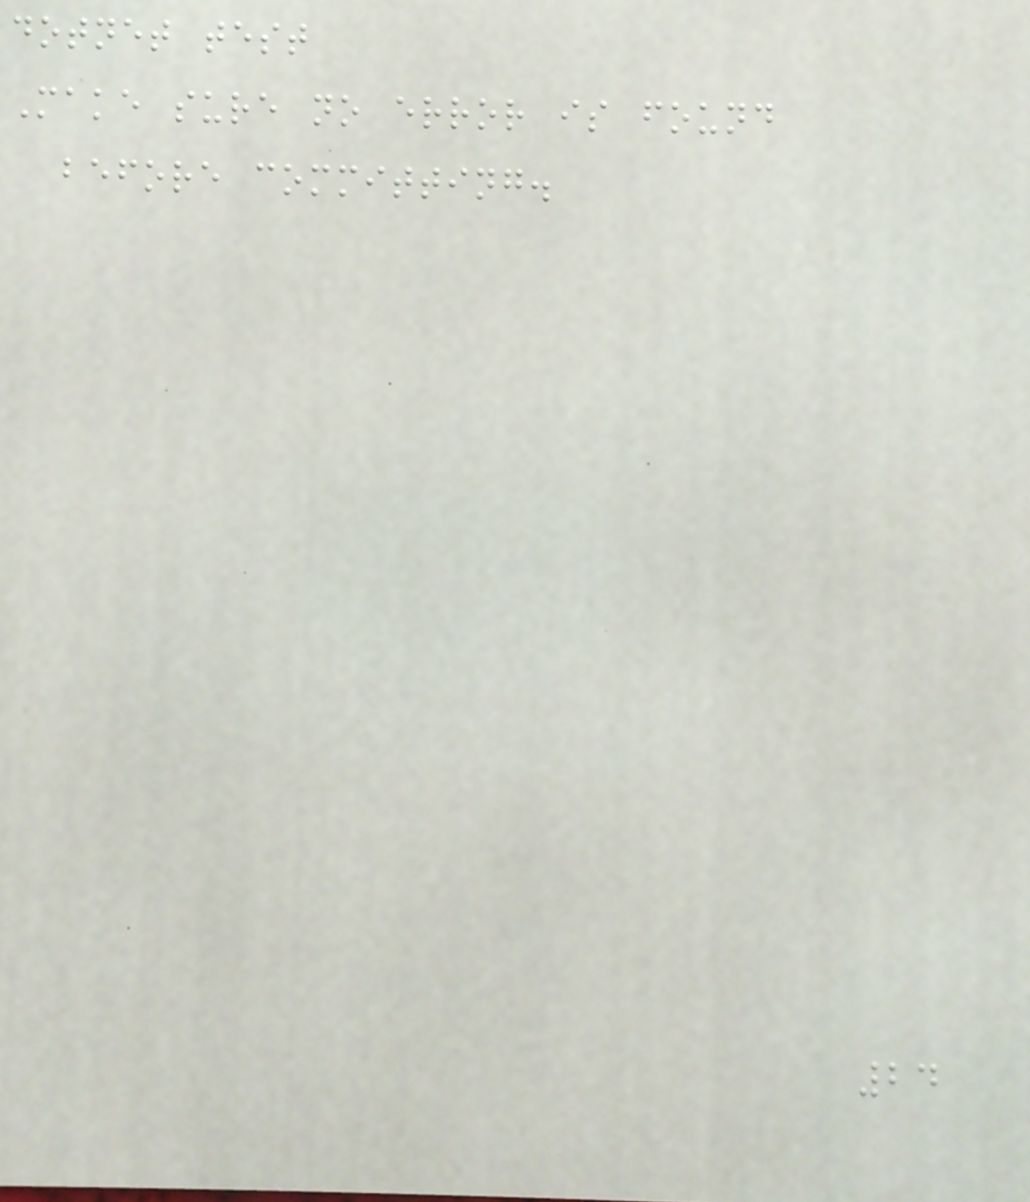dotnet test
Make sure no error is found
before committing.
24
